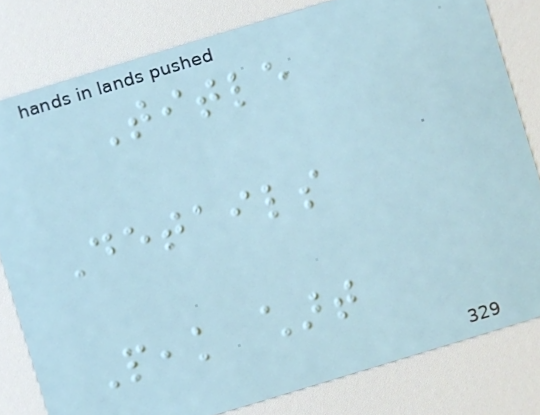Title
Details
Peak chart
